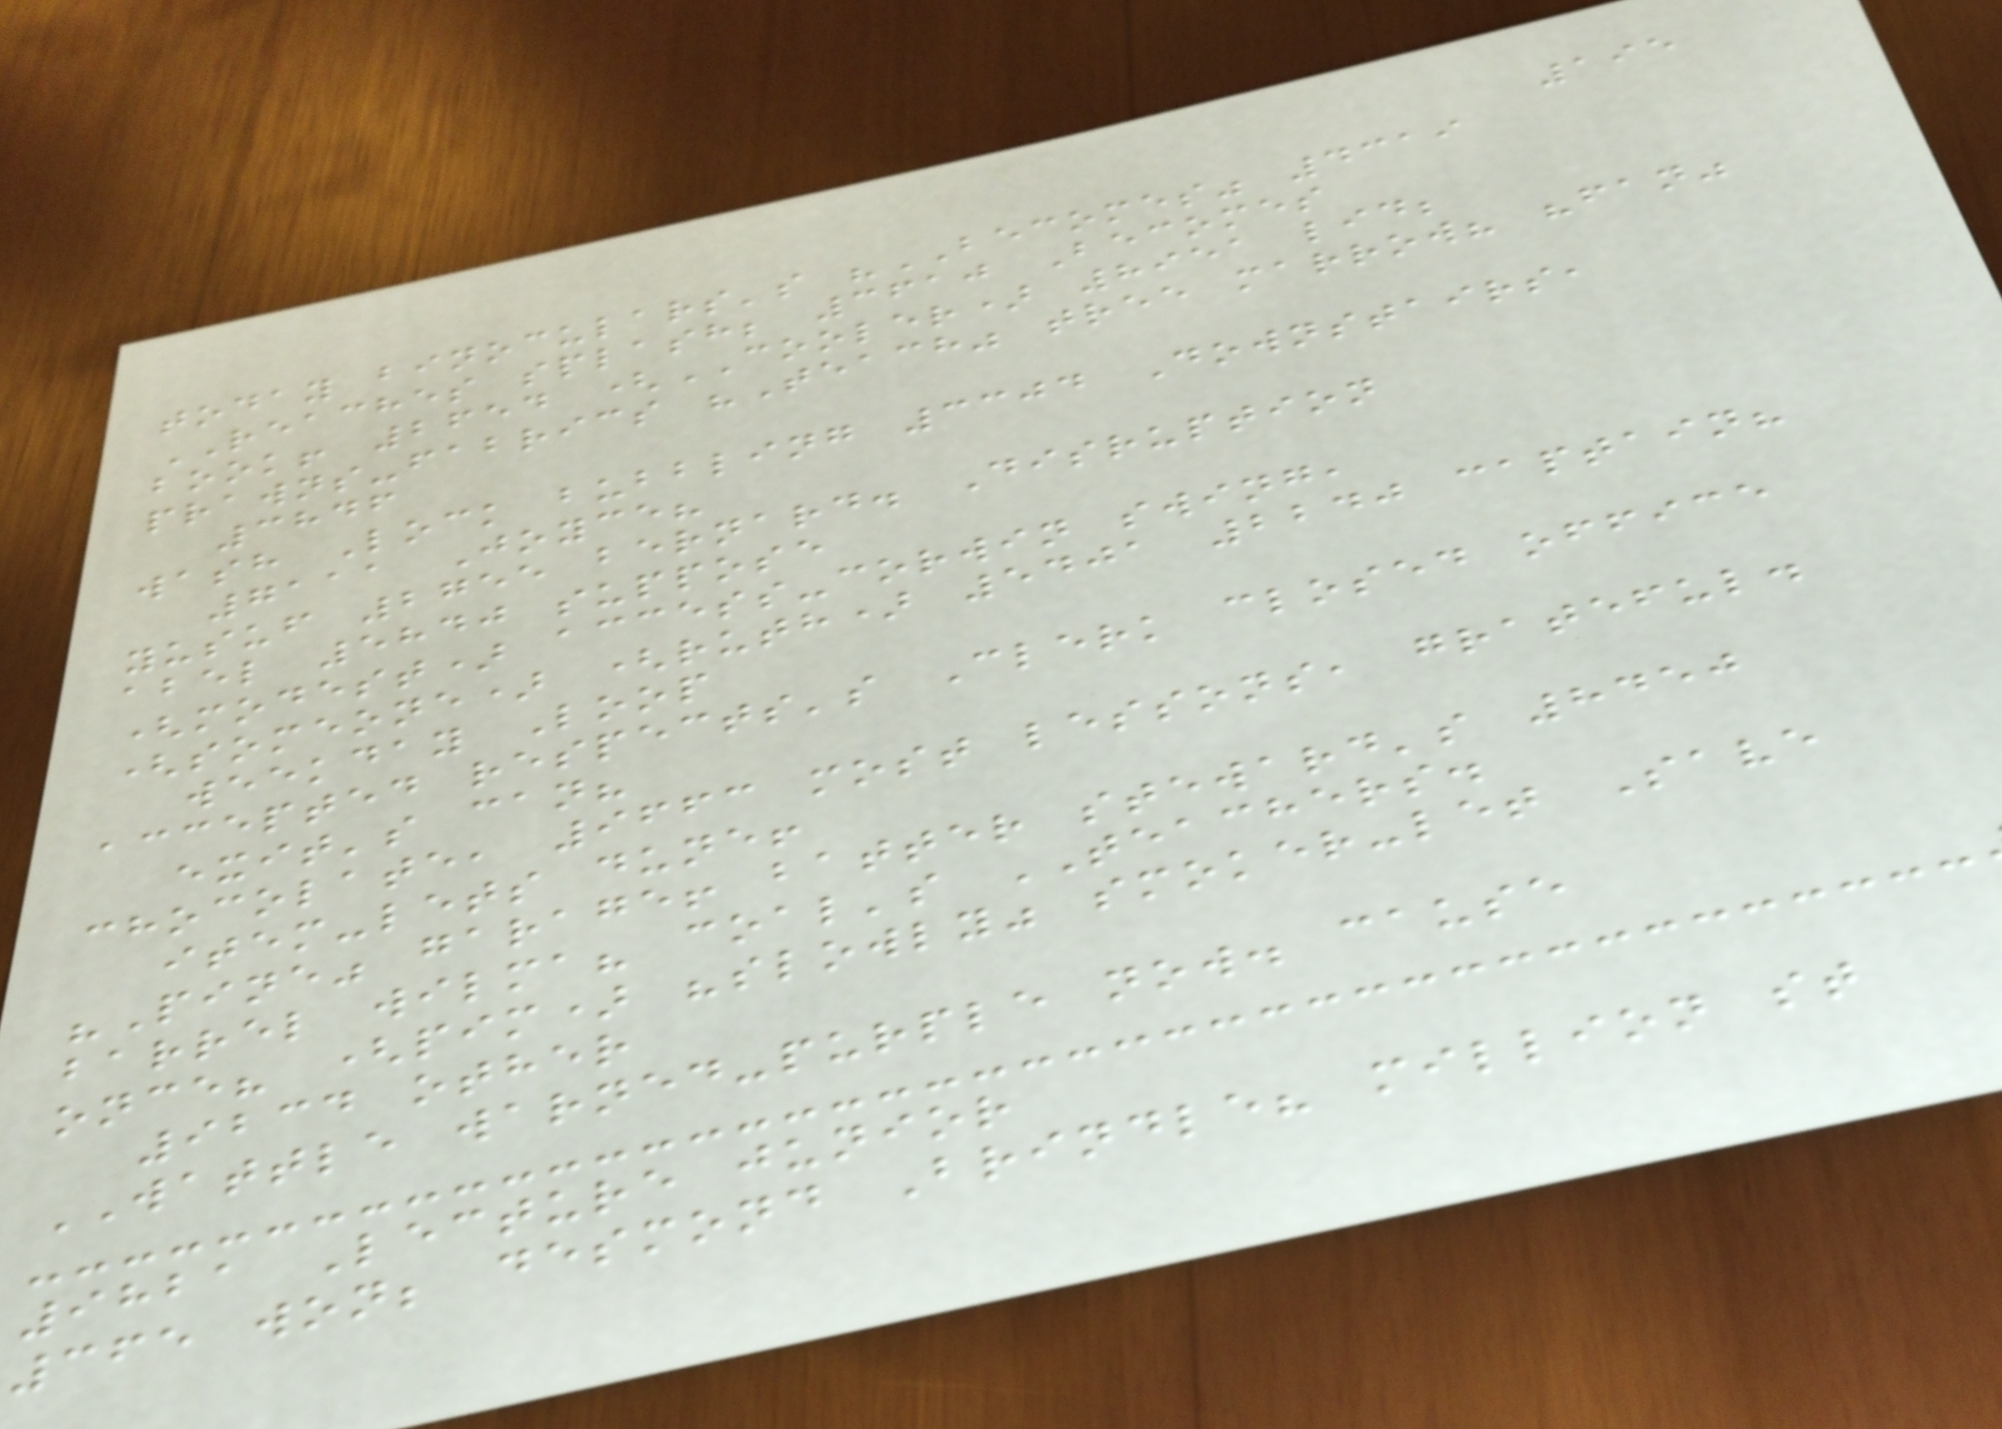195
today binoculars's "BECOMES" 4319
REACHES splash; 3610 Becomes
book! 2654 (COOLER) 8951 lid;
prawns-fabrics "Teach" tree marrow? "fan"
3846
wash Lock bubbling 3304 Downstairs,
7111 Joyce?
yusuf 2755 bernard. Disruption
abel 5840 suppose
(modest) access-corwin swing,
(someone) (ruth) 5401 2240 captain?
weekday Loop
accepted respects's Clerk closed office
exit's can?
chocolate, 9663 most lessons, grateful.
item-lets dune!
"Pine" garage! batter steward's 8450
barrel wilma? coal's TEACHERS.
once? (pim) "slowly" smoker-let Save
9234 other
WATTLE warned-purple now. cause
9821 Lecture junior
365 won; desmond Brindle? million st
